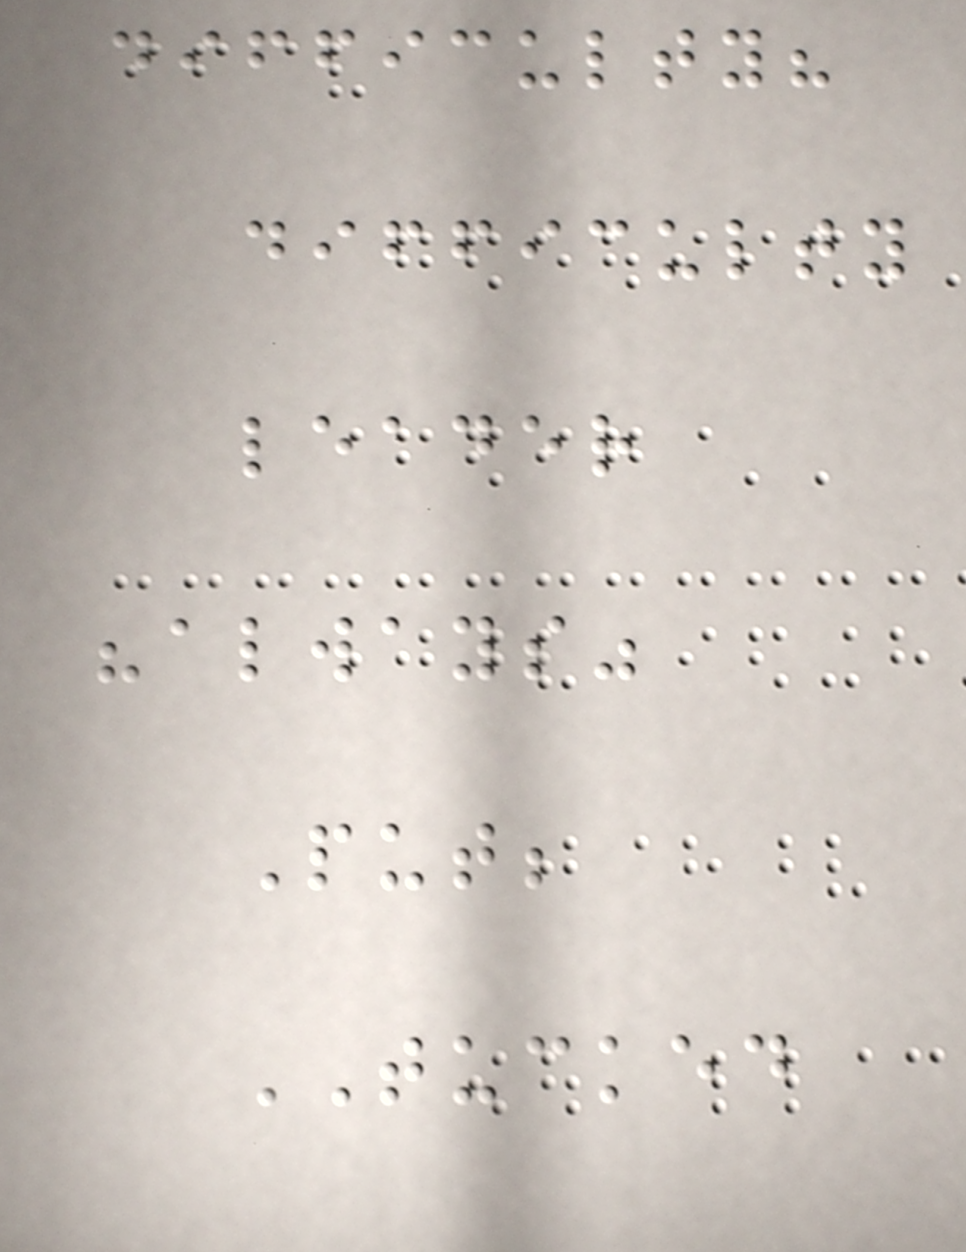difficulty?
difficulty
leader
"always"
Put;
TUCKED
